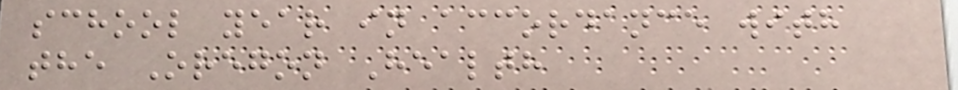school year in accordance with
the Oregon Health
